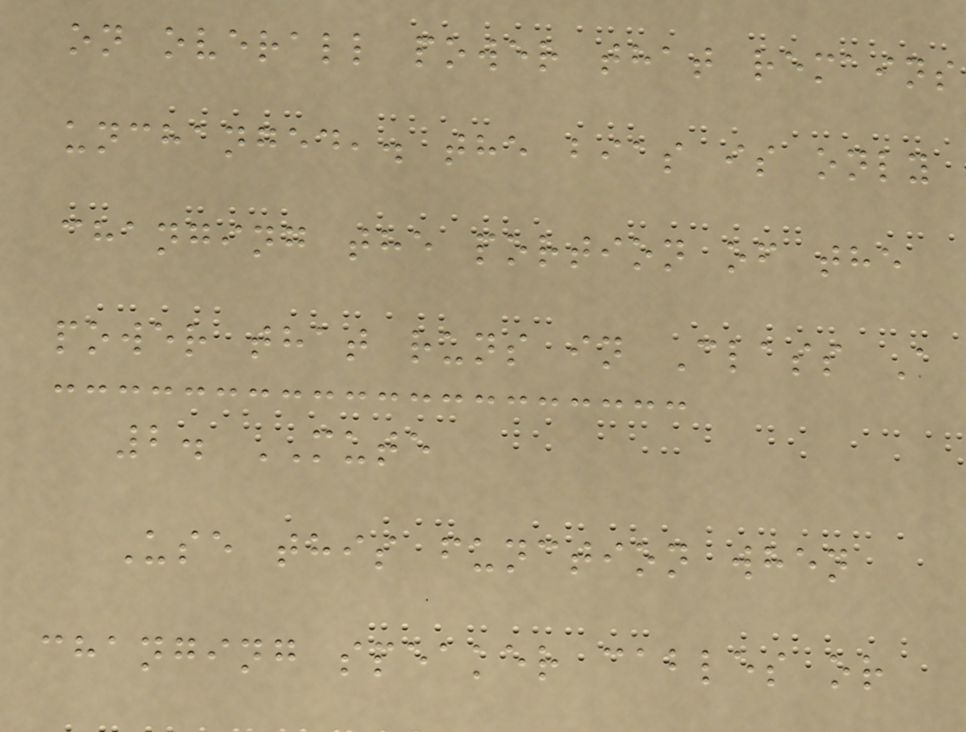on overall power that remains
unchanged,. the bias is only
changing the portion of the
power that runs in Class A
2. MUTE
Use this function when
changing speaker cables or
